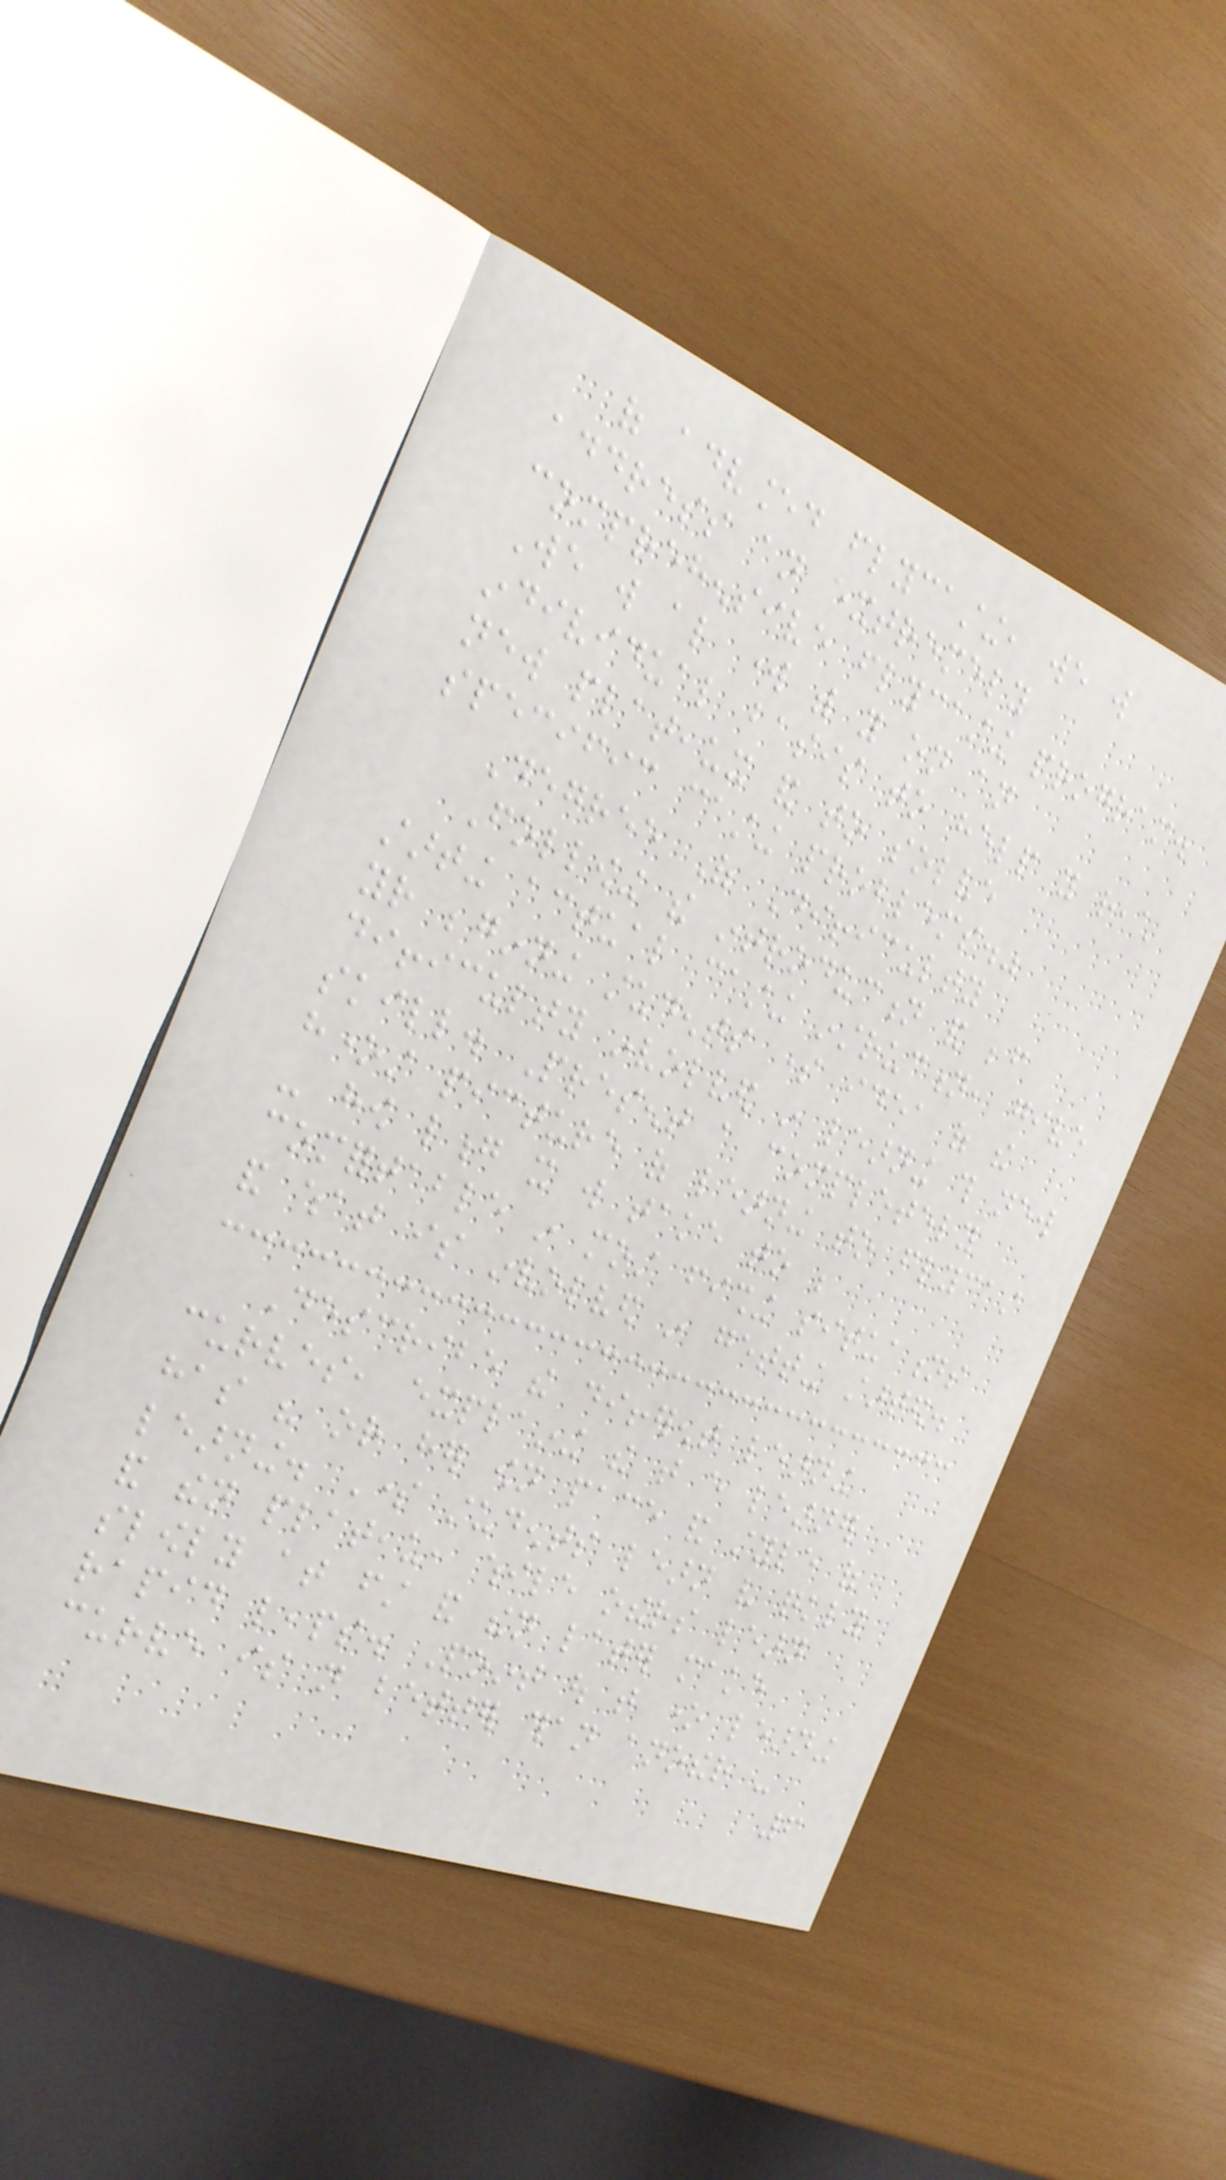of advanced flycasting, we will
address an extremely
comprehensive flycasting program.
We will also work with you on an
individual basis to help you reach
new plateaux and to solve
specific casting problems."
Degree Of Difficulty
Following the introduction and before
starting actual casting instruction, give
your beginning students some idea of the
difficulty involved in learning this new
skill. Present a completely
honest picture of learning to flycast
- how long it will take to be
comfortable in most fishing situations
and what is involved in getting started.
Describe the different learning
curves, explaining the that every learner
has his or her own pace and style of
learning. Some students learn very quickly
and then plateau, while others learn
slowly at first and then later make
rapid leaps. Point out that one learning
curve is not better than another -
6
